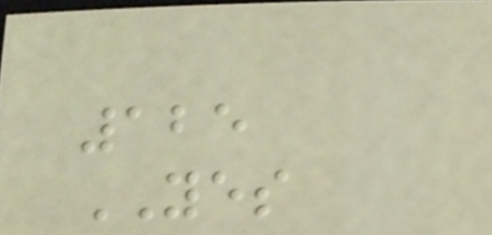125
YES
